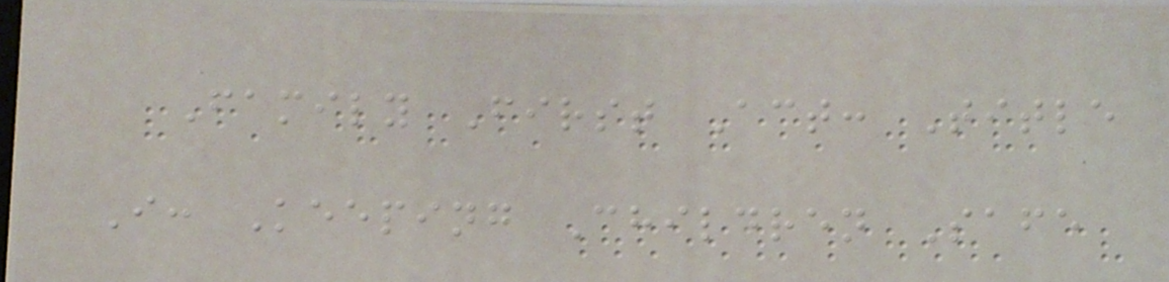Family First Act: Title
I: Keeping Children Safe
